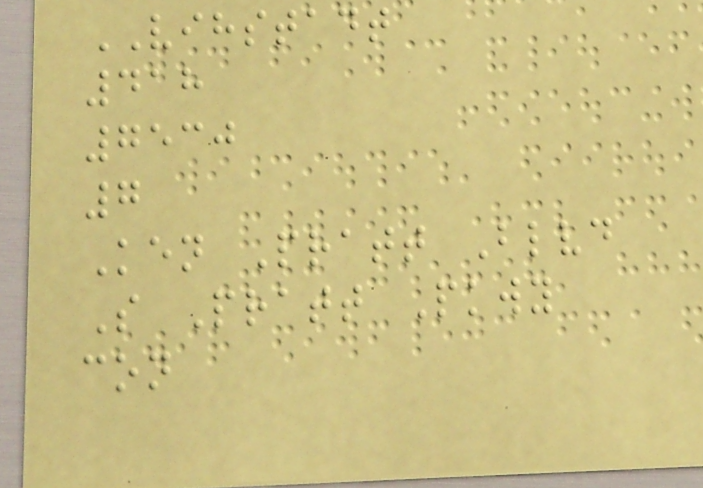VIHSTADT
418
7530
7
Ken Pratt Blvd
S Pratt Pkwy
con
